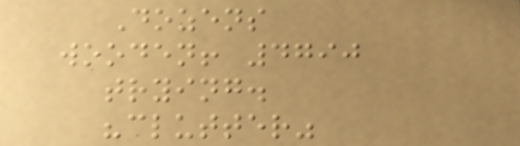Dozens
wooden! 4790
trying.
"clutter"
